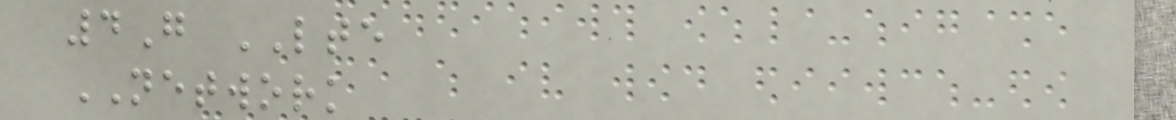4G LTE
NETWORK
